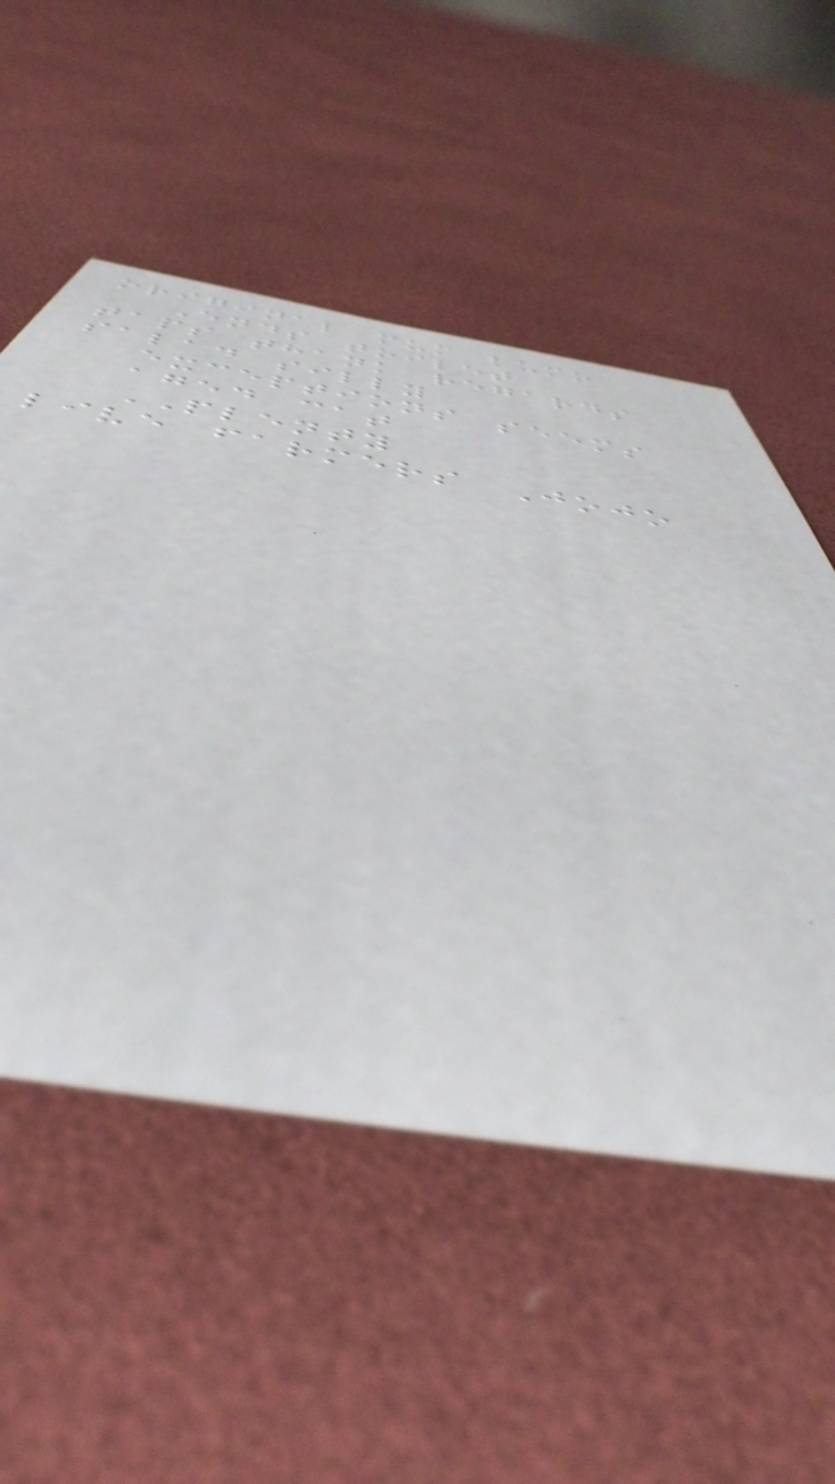original mum lumo
Ends toilet
taps thank regards
salad silly
exceptions seems
aged cat
PLENTY
live farmers Jojo
